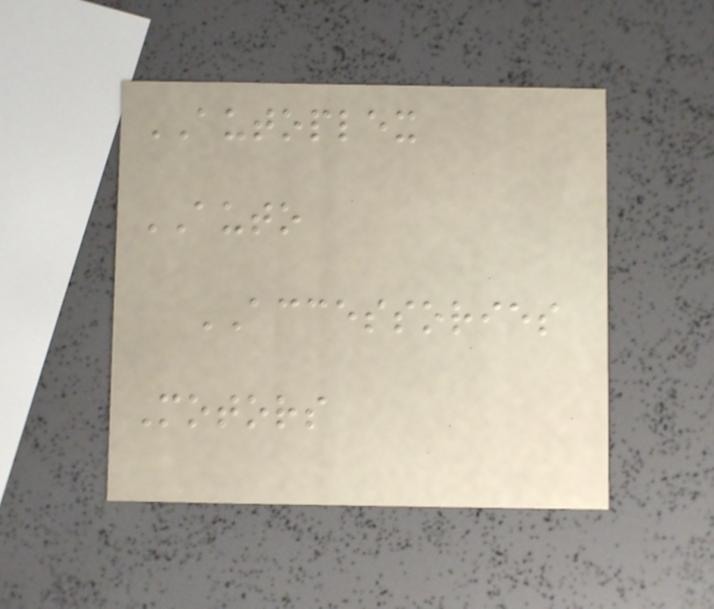AUTOPLEX
AUTO
ACCESSORIES
Motors
